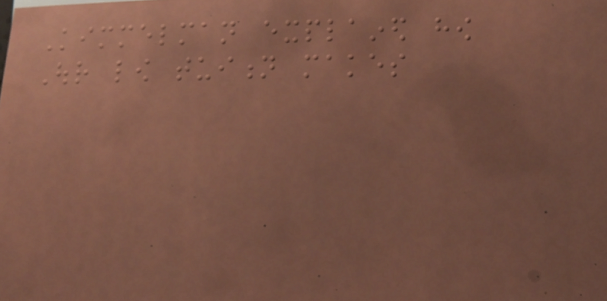Kimmelman explained how
Our low tuition makes
